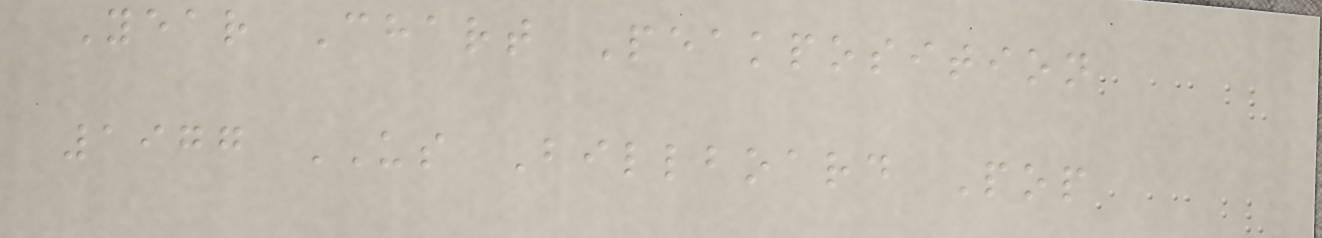Year Chart Peakposition
1977 US Billboard Pop
